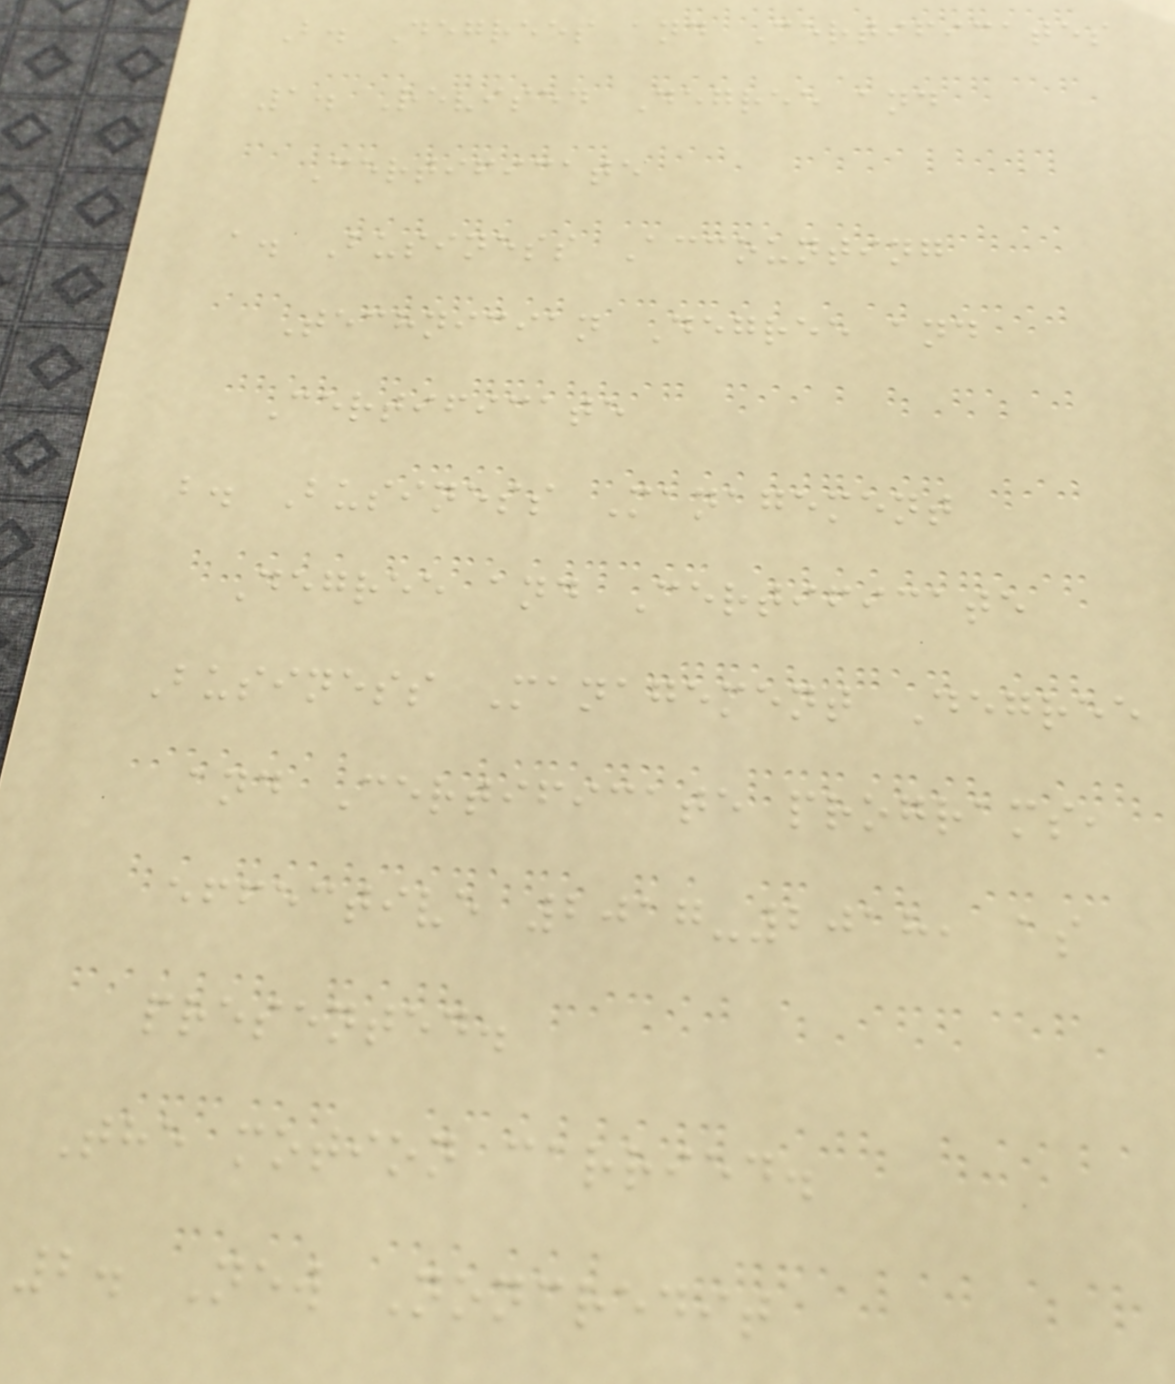B. Degrees and Certificates
1. Revised Degree and
Certificate
a. Business Accounting
Technician Degree and
Certificate
b. Business Management
Degree and Certificate
Business Management Degree
and Certificate programs,
effective 2017-2018, as
presented.
The motion carried.
2. New Noncredit
